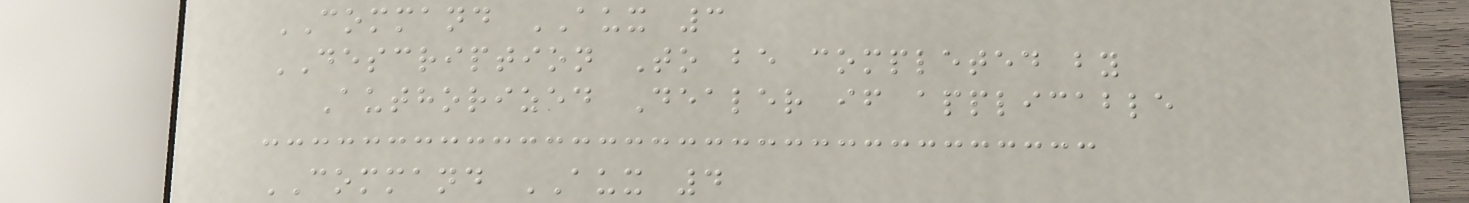COMMAND AUX 3
DESCRIPTION To be completed by
Authorized Dealer if applicable
COMMAND AUX 4
